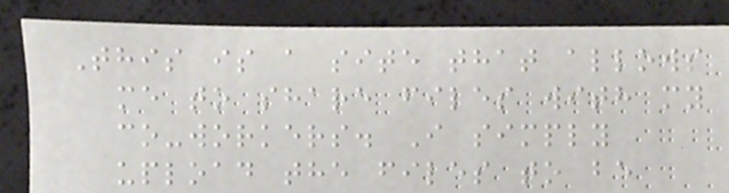This is a site that allows
me to share files with my
co-workers. I simply
upload the files to be
